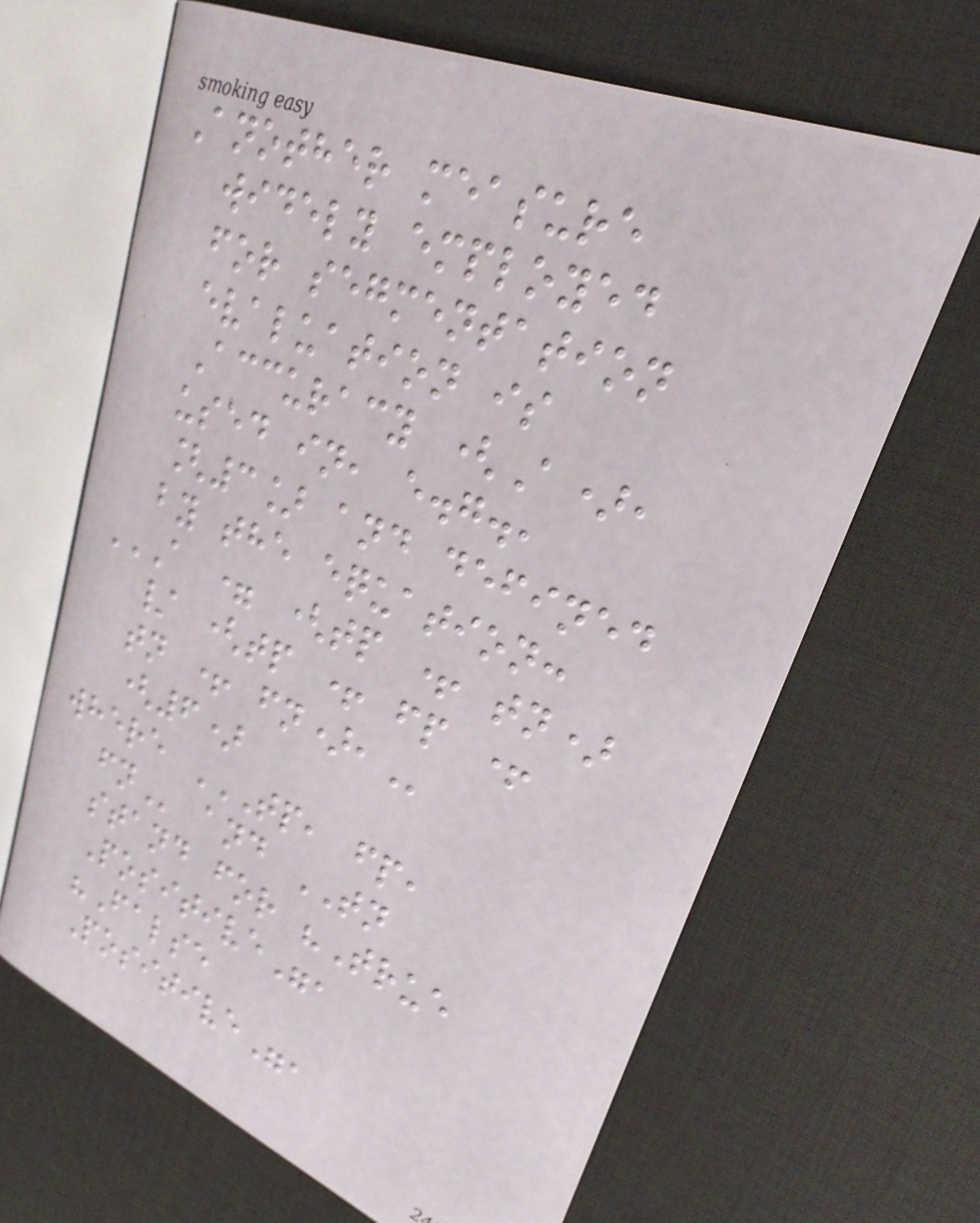Another measure
widely employed
for segmentation
evaluation is
Accuracy (A),
used in, e.g.,
[3] and defined
by the equation:
A = (TP + TN)
/ (TP + FP +
TN + FN),
(6)
where TP, FP,
FN and TN
stand for "True
Positive",
"False
Positive",
